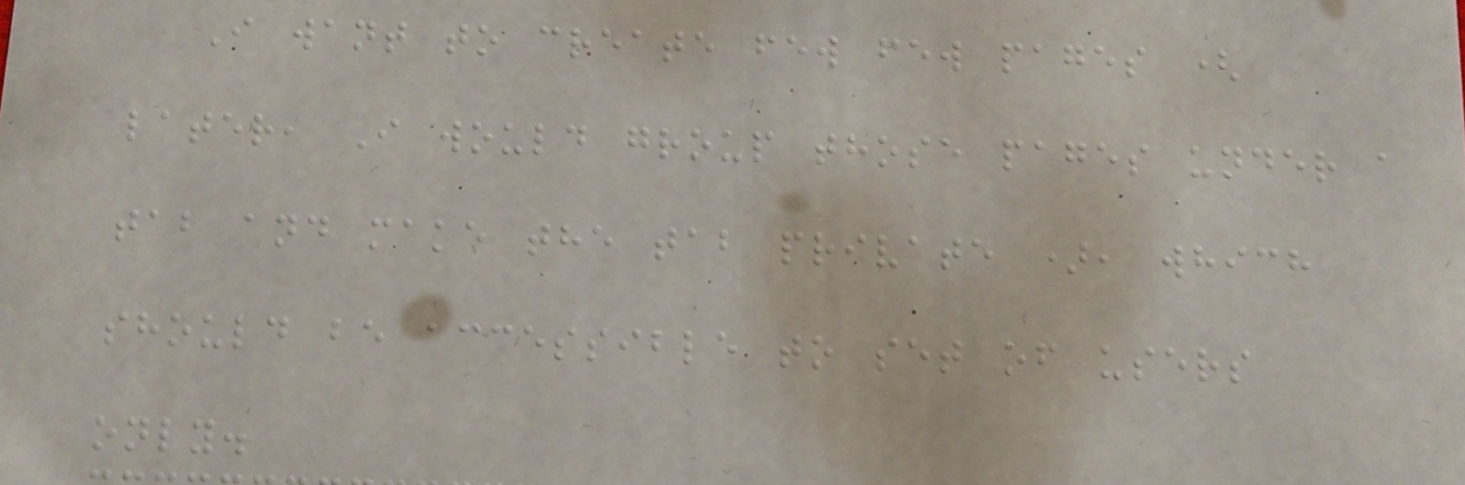I want to create few few pages (
later, I would group those pages under a
tab and make the tab private ), which
should be accessible to set of users
only.
